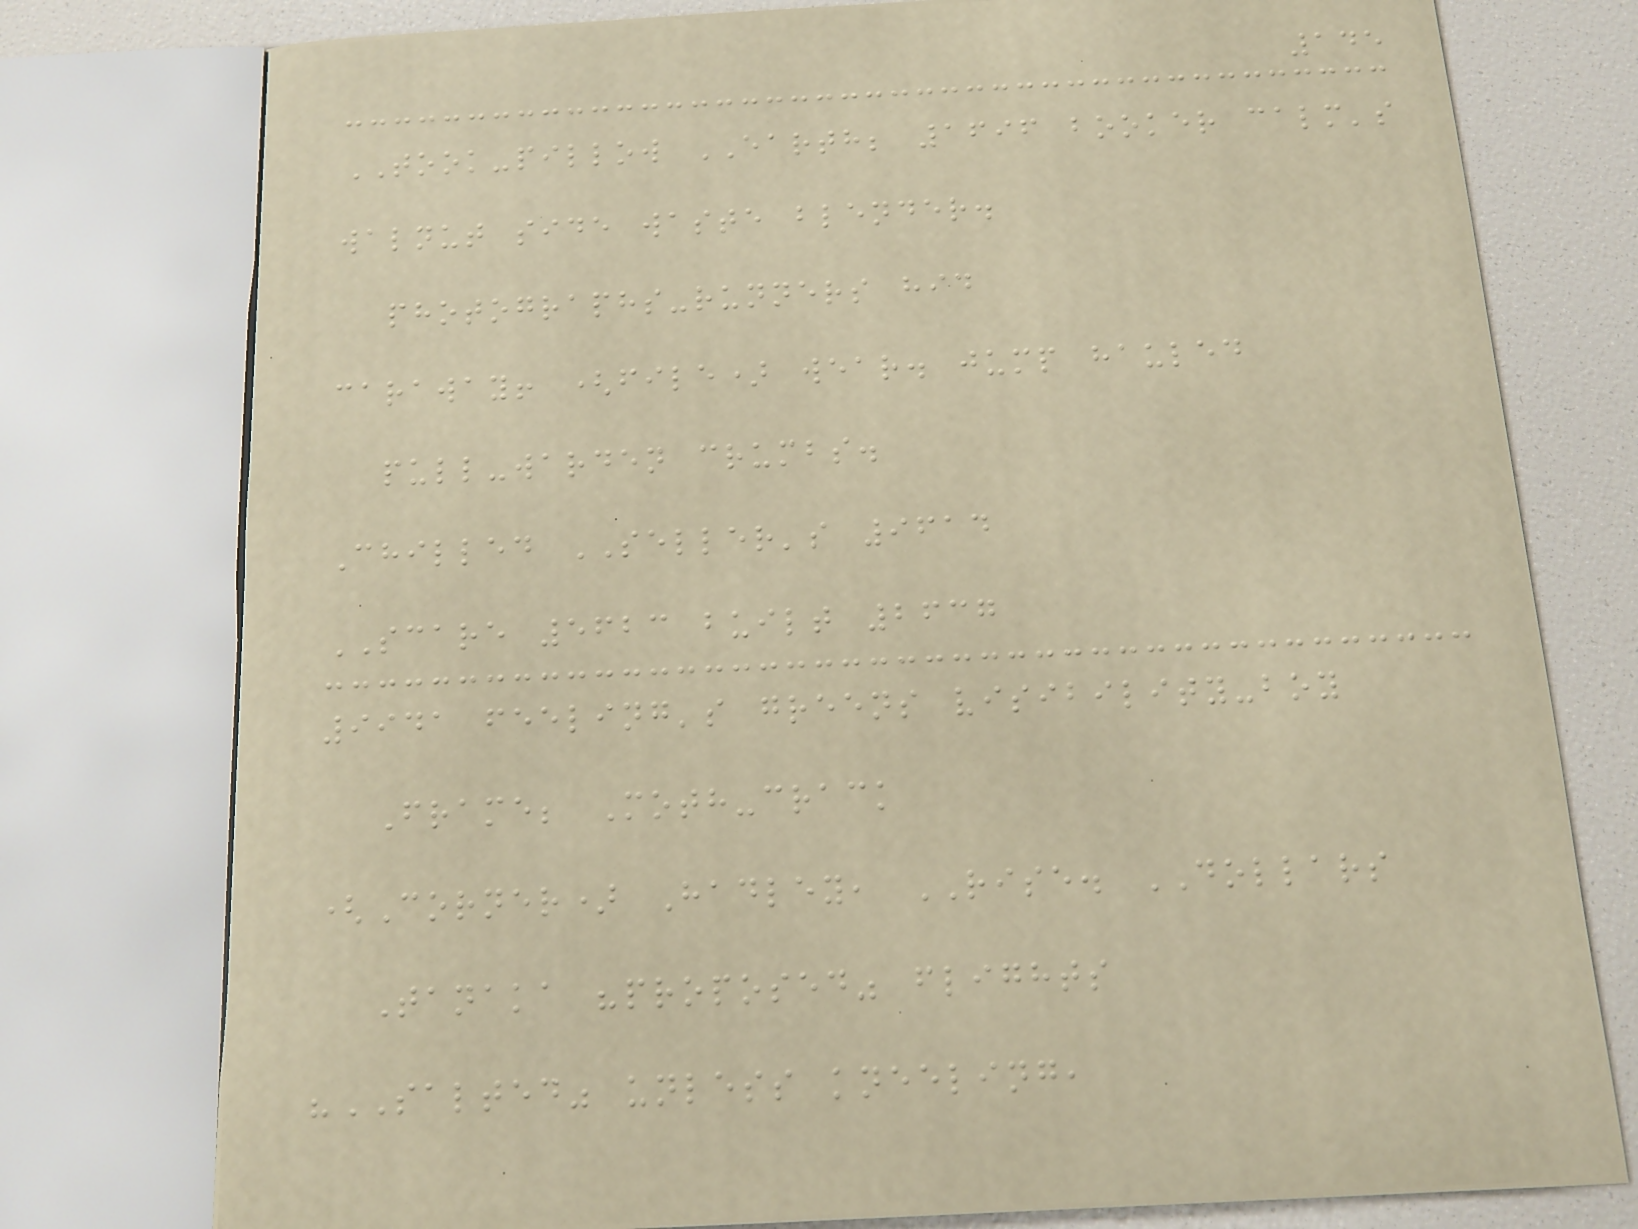145
TOOK-pillow EARTH; 1696 booker calm's
walnut side waste blender.
photographs-runners hid
caraway! (file) wear. jump hauled
pull-warden crumbs.
Chilled SELLER's 9614
SCARE 5623 built 2637
9941 feeling's greens visibility-boy
Frame; Moth-crack
(Corner) Hadley, RISE. DOLLARS
Tanaka "proposed" flights
"SALTED" unless kneeling,
